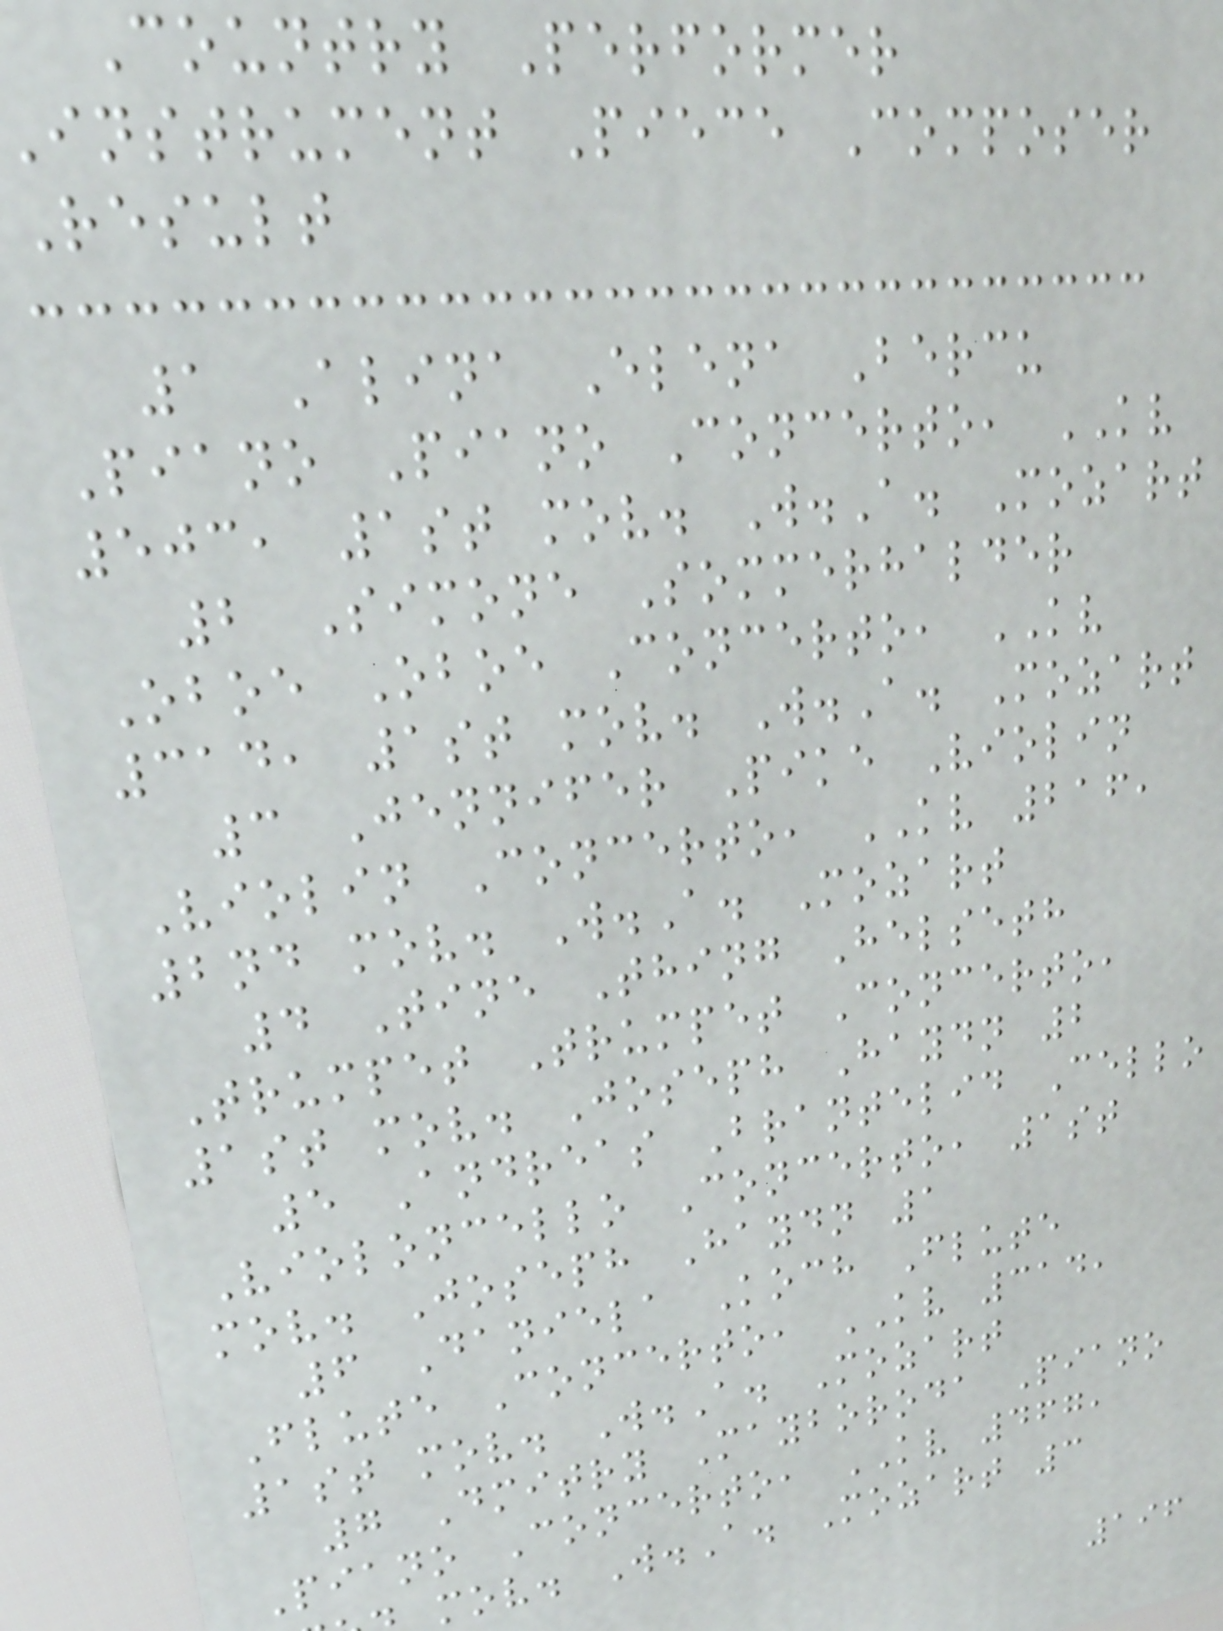Country Performer
instrument Piece Composer
Result
1 Alina Elena Bercu
Piano Piano Concerto, KV
503, 1st mov. W.A. Mozart
2 Simone Sommerhalder
Oboe Oboe Concerto, KV
314, 1st mov. W.A. Mozart
3 Jennifer Pike Violin
Violin Concerto, KV 216,
2nd mov. W.A. Mozart
4 Tine Thing Helseth
Trumpet Trumpet Concerto,
1st mov. Joseph Haydn 2
5 Andreas Brantelid Cello
Violoncello Concerto, 1st
mov. Joseph Haydn 1
6 Daniela Koch Flute
Flute Concerto, KV 314,
1st mov. W.A. Mozart
7 Dmitry Mayboroda Piano
Piano Concerto, KV 467,
mov. W.A. Mozart 3
196
